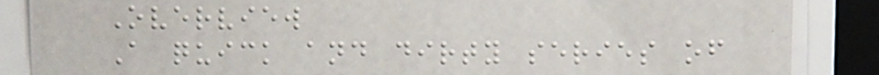Overview
A quick and dirty series of
